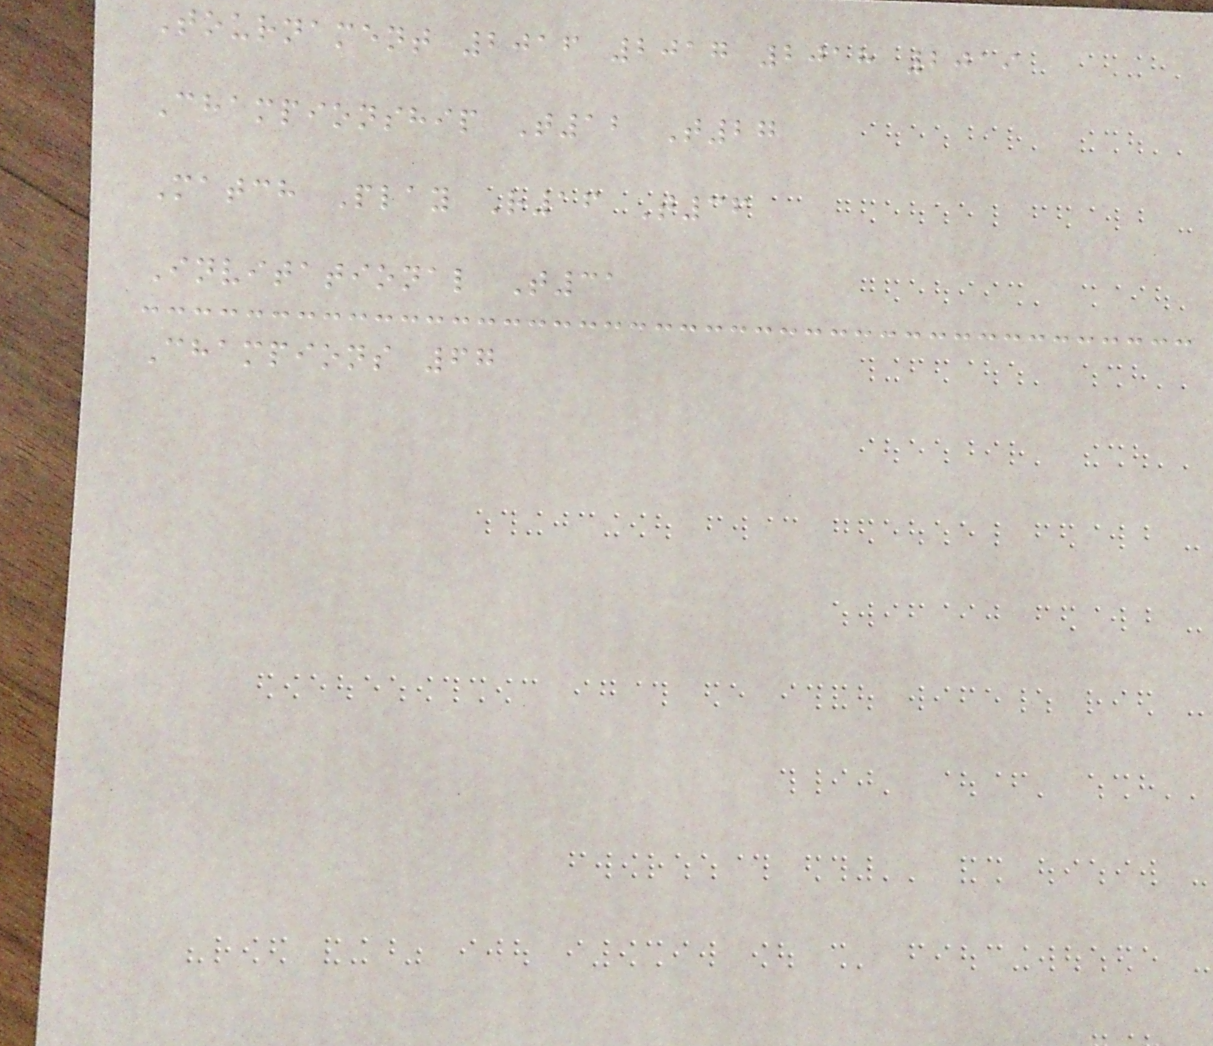Tournament 2016 2017 2018 2019
Championship T12 T27
Match Play R16 T36
Invitational T31
Champions 67
